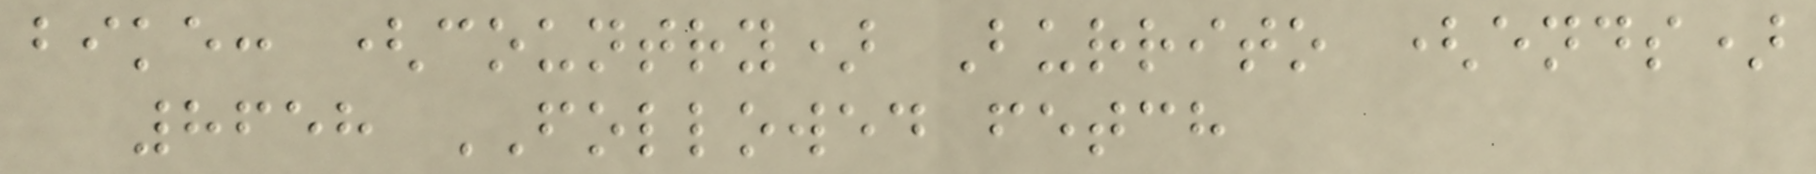bike: (country) Burrito (ends)
8658 FOLLOWED fetch
